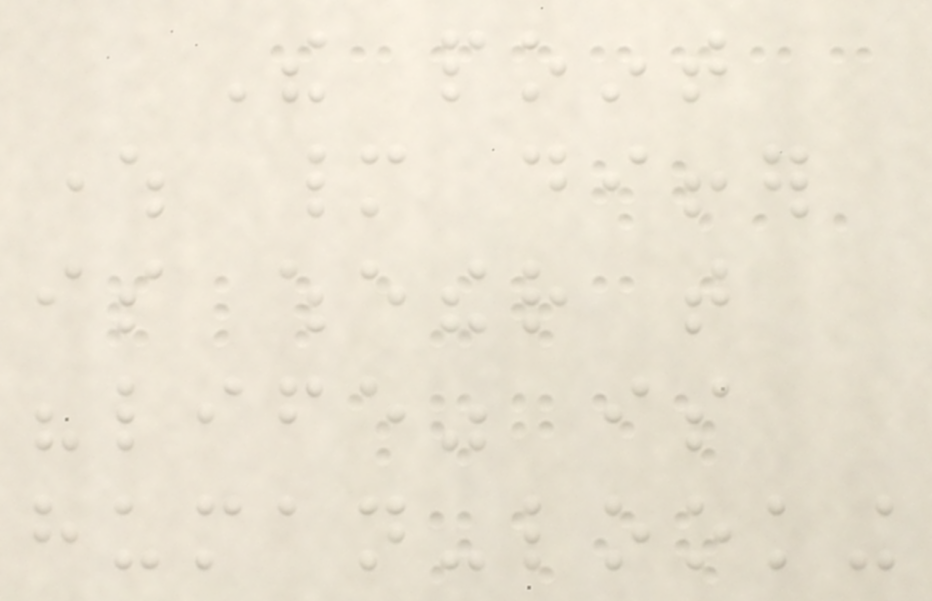The point
where many differ
is whether that
"life" is
human-looking
